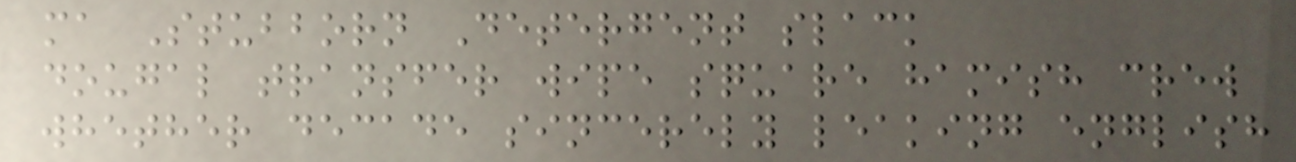ma Stubborn Detergent slack
dougal transfer wipe square hamish crew
whether decade sincerely leaking english
